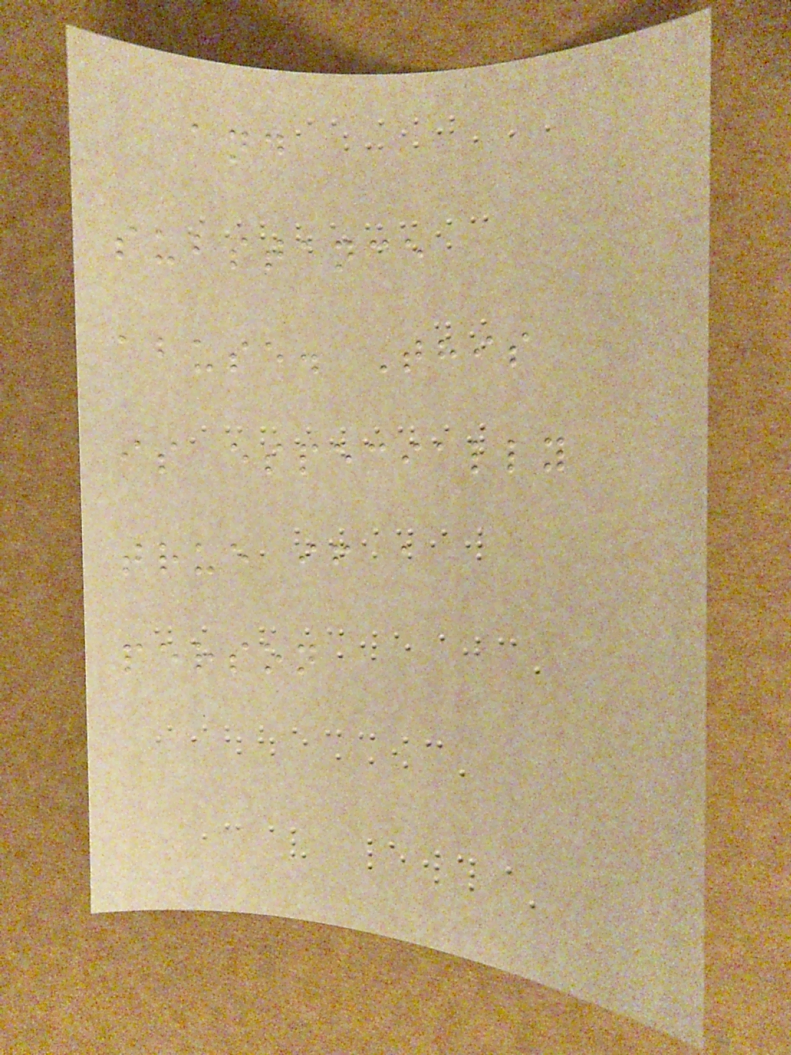and
substance
abuse. This
is especially
true if a
person
